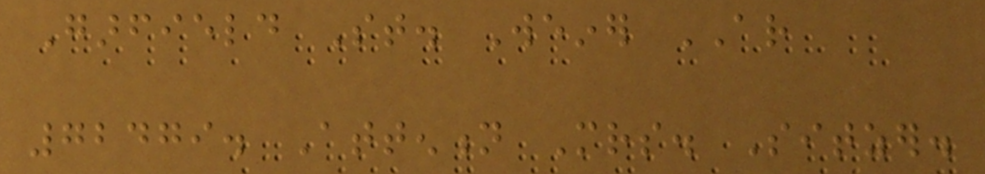Garfield St. Weiner AR
72479. Attention Mrs. Sitzer.
